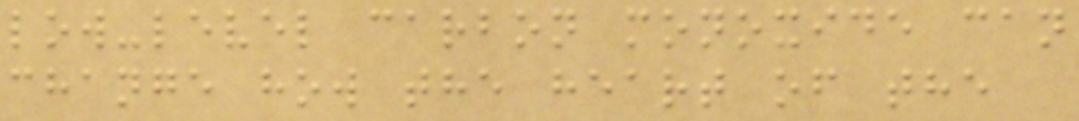low-level carbon monoxide can
change how the heart of the
